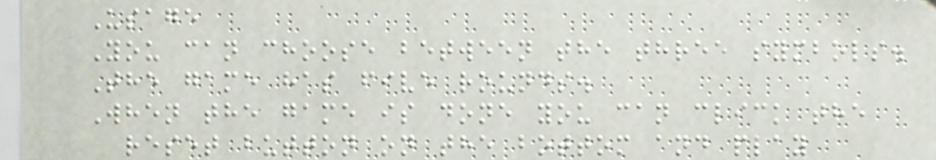Usage
You can choose between the three symbols.
The game has five rounds.
When the game is done you can click the
reset button on the bottom and play
